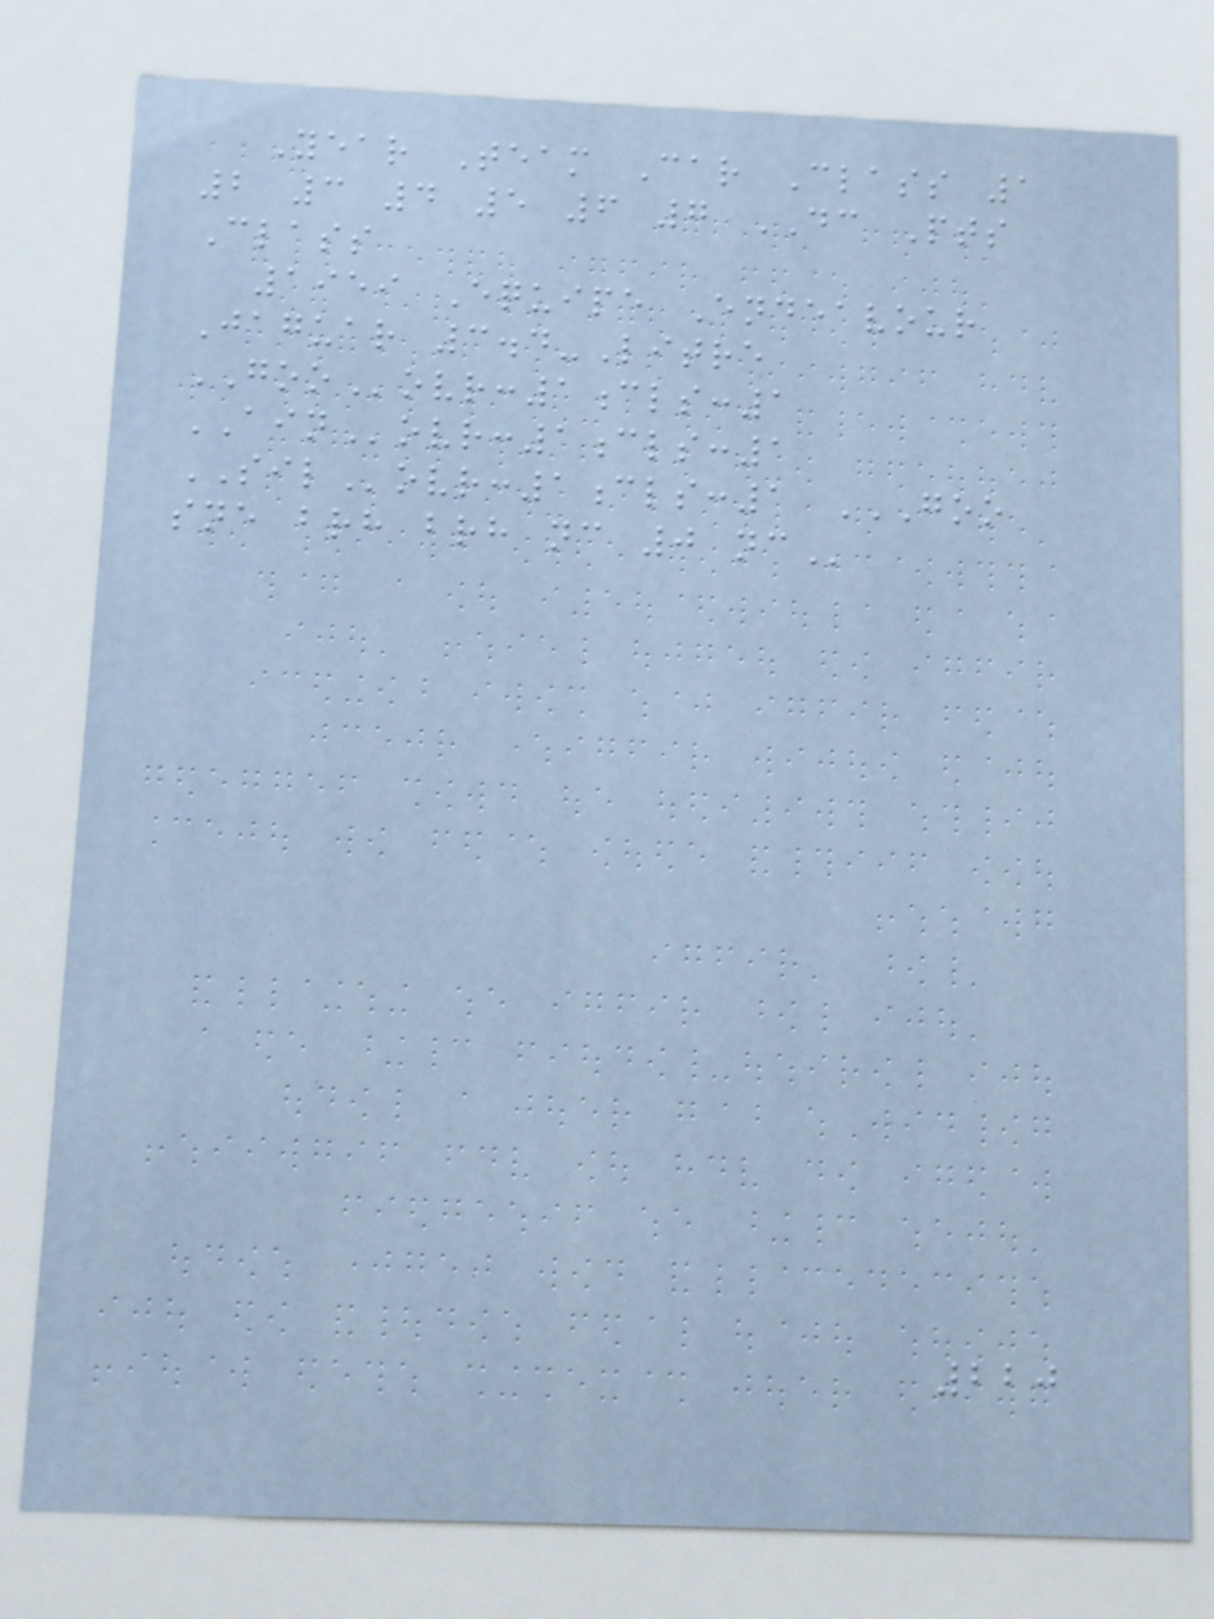Year Team Car Class 1
2 3 4 5 6 7 DC Pts
Class
1959 Equipe Endeavour
Jaguar 3.4-Litre
GOOovr:1cls:1
AINovr:1cls:1
SILovr:1cls:1 GOO
SNE BRH BRH NC 0 NC
220
